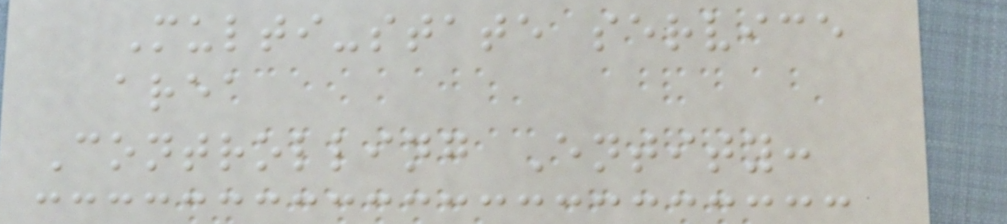Multi-state service
area
Controlling Entity:
